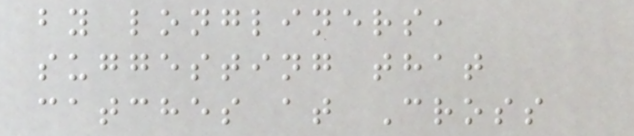by longliners,
suggesting that
catches at Cross
